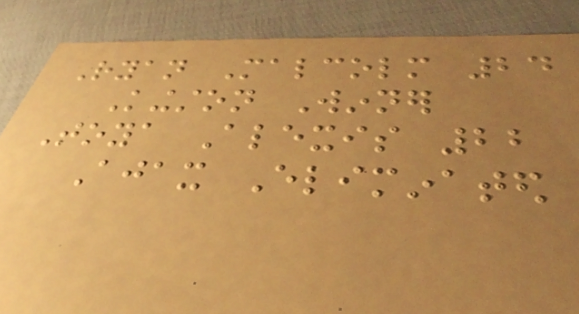Ryan Malcolm 24
Kingston Winner
Toya Alexis 22
Ajax Eliminated
